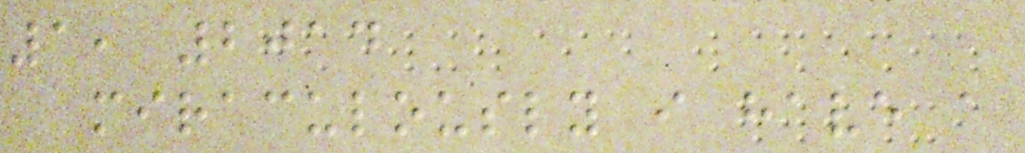1, 2014
miraculously i have a
